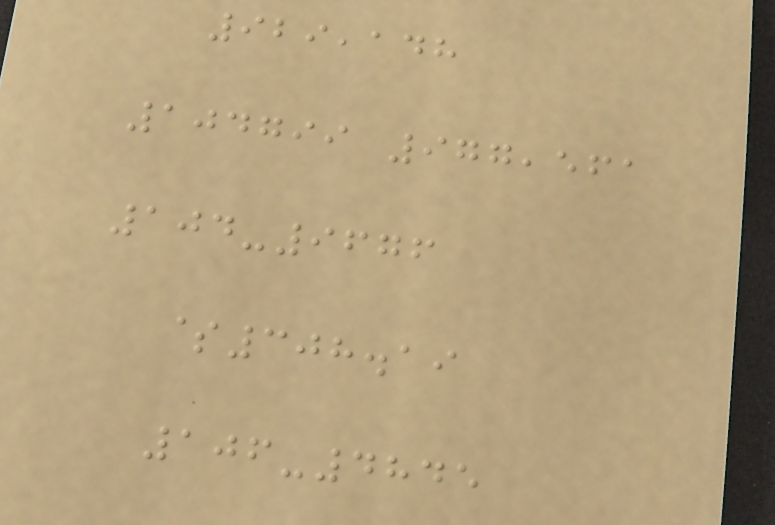929,148
104799 977,561
104-9676
$308.19
106-4845
